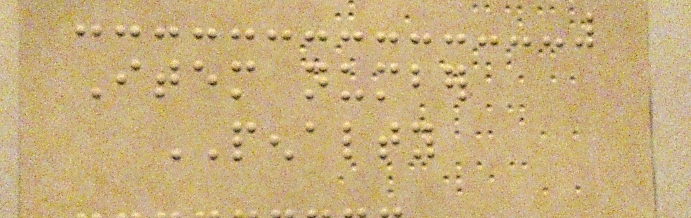Item number
PENALTY
